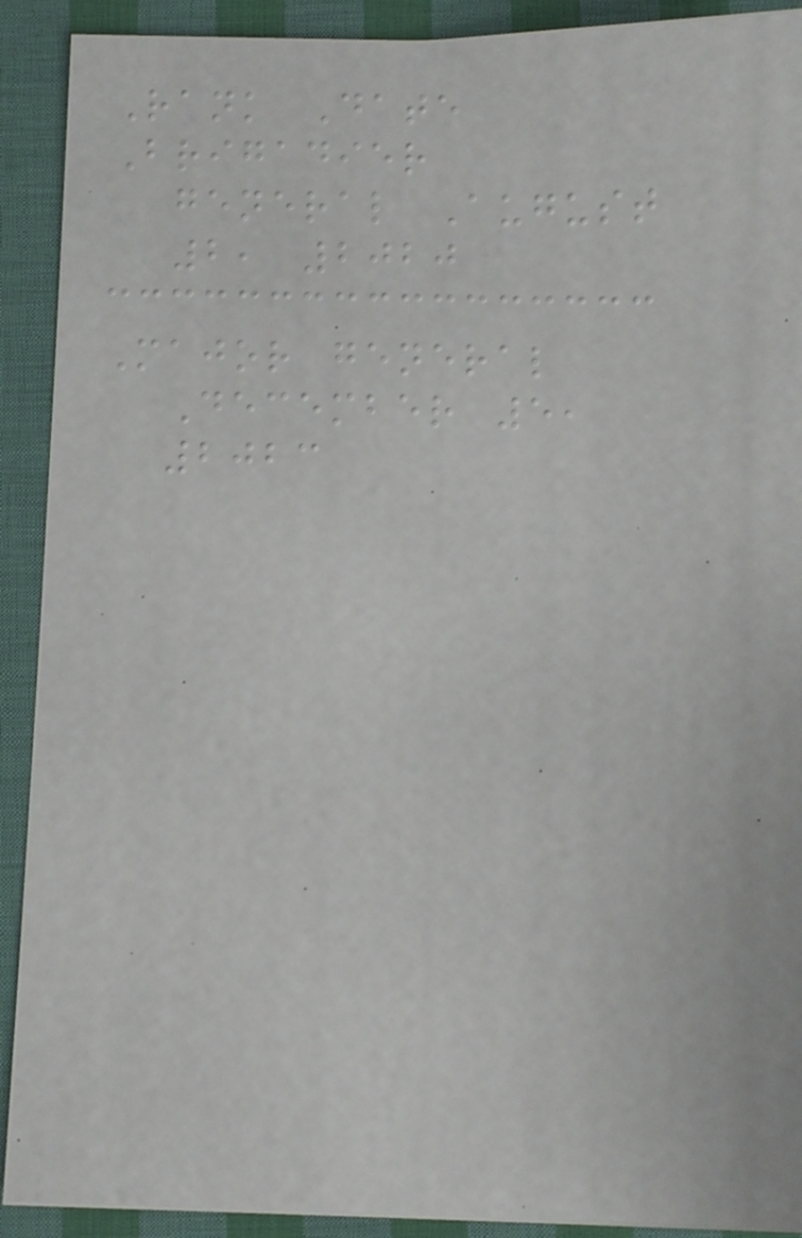Rank Date
Brigadier
general August
2, 2020
Major general
December 5,
2023
